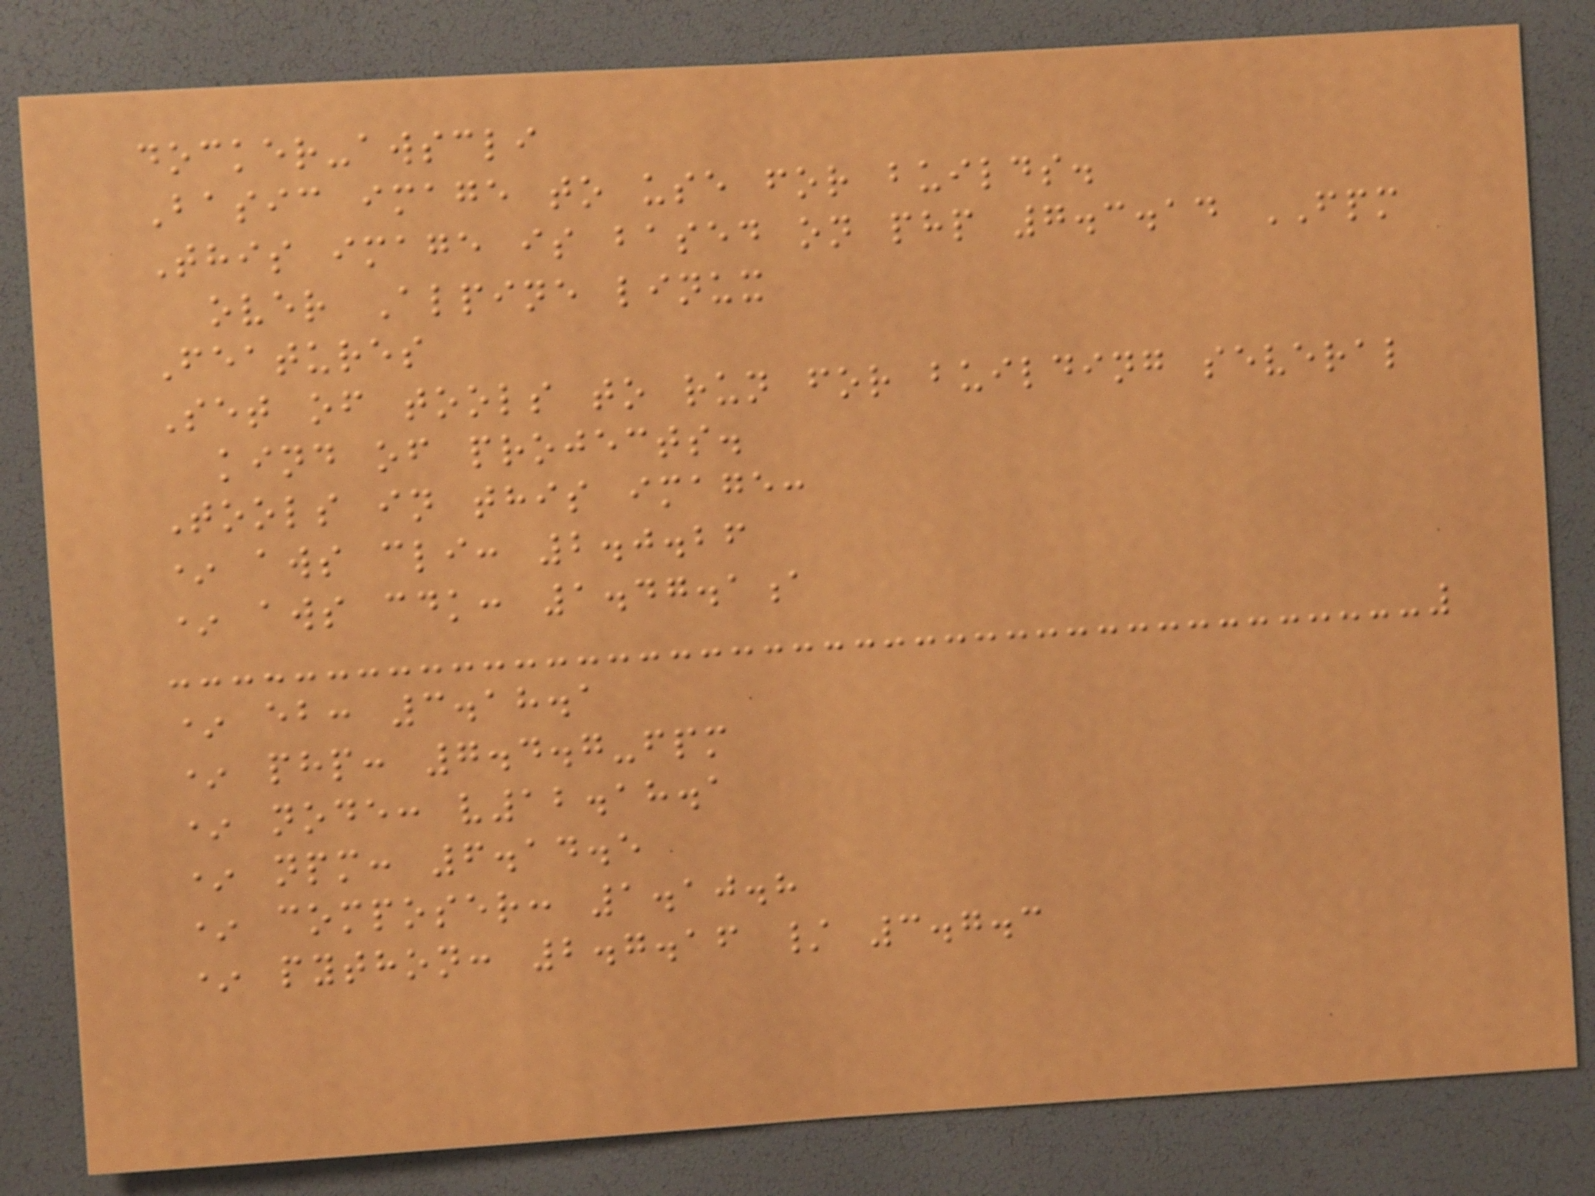docker-awscli
Basic image to use for builds.
This image is based on php 7.3.14 FPM
over Alpine linux
Features
Set of tools to run for building several
kind of projects.
Tools in this image:
* aws cli: 2.0.26
* aws cdk: 1.47.1a
* eb: 3.18.1
* php: 7.4.7-fpm
* node: v12.18.1
* npm: 6.14.5
* composer: 1.10.8
* python: 2.7.16 / 3.7.3
